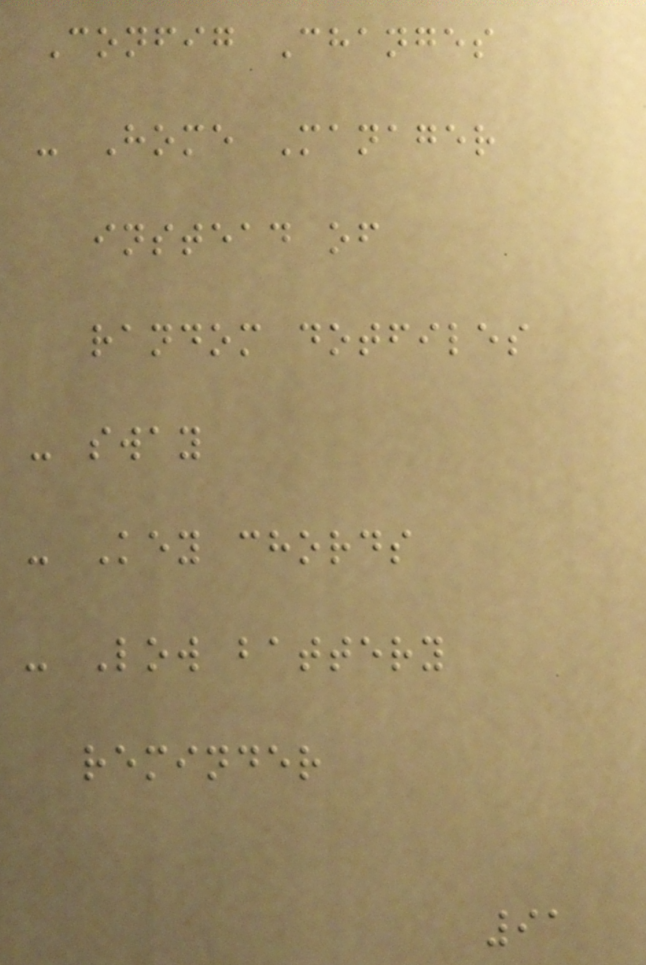Config Changes
- Home Manager
instead of
random dotfiles
- sway
- Key chords
- Low battery
reminder
91
